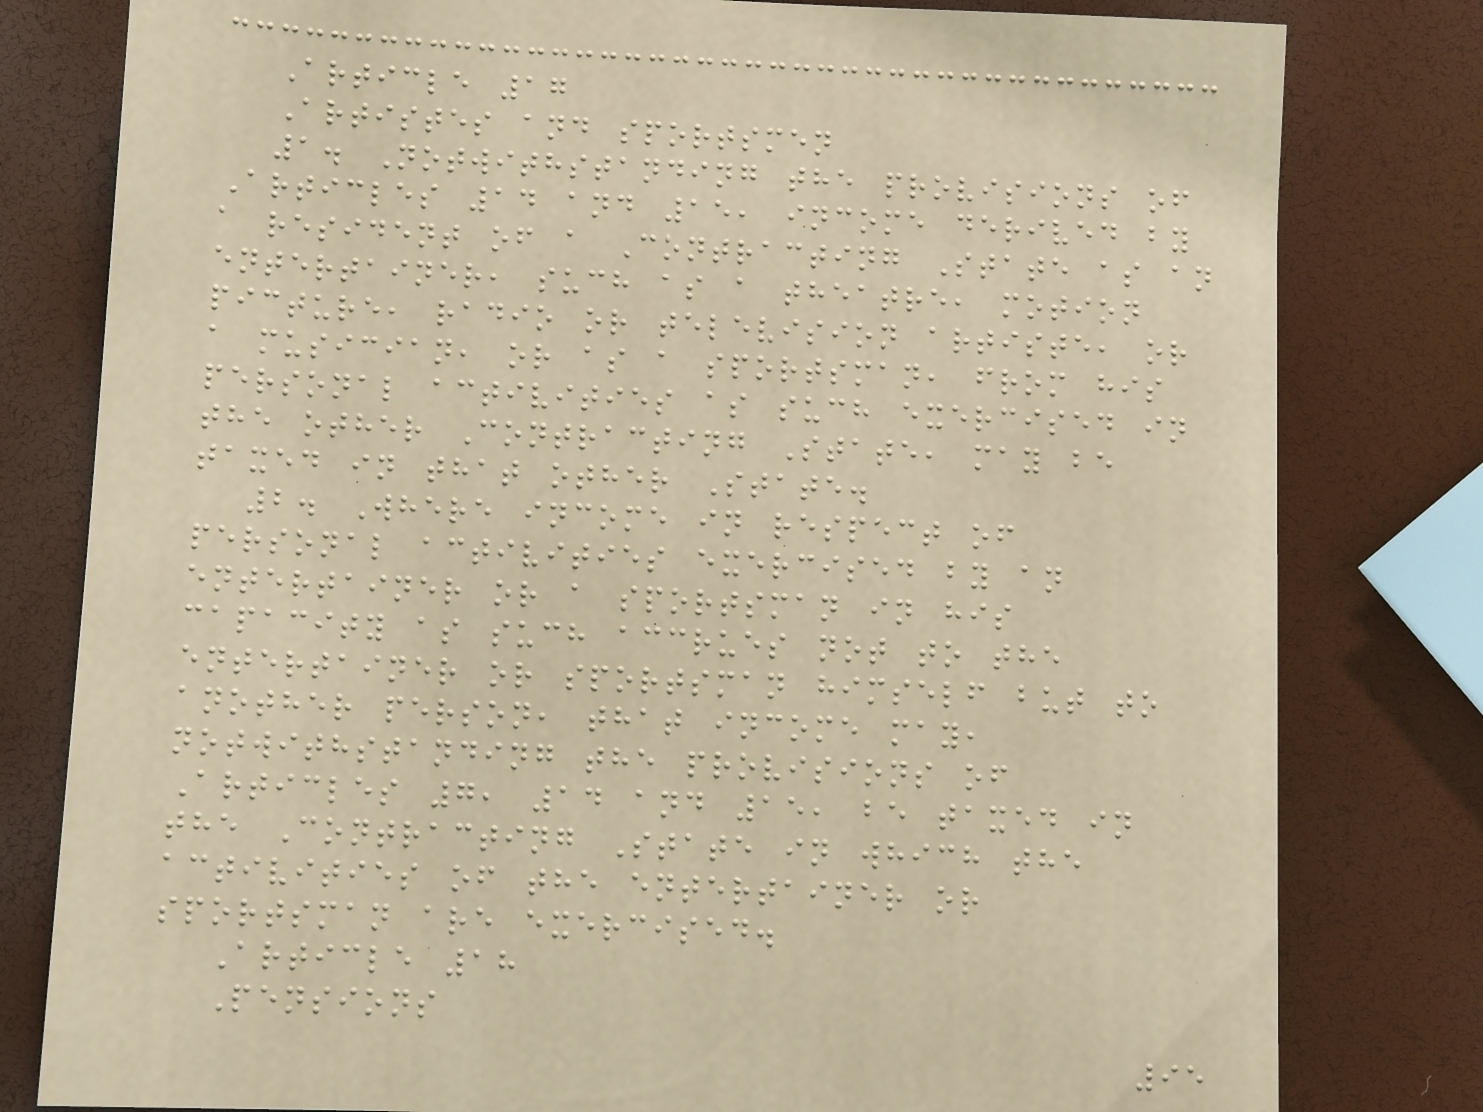Article 17
Artistes and sportsmen
1. Notwithstanding the provisions of
Articles 14 and 15, income derived by
a resident of a Contracting State as an
entertainer, such as a theatre, motion
picture, radio or television artiste, or
a musician, or as a sportsman, from his
personal activities as such exercised in
the other Contracting State, may be
taxed in that other State.
2. Where income in respect of
personal activities exercised by an
entertainer or a sportsman in his
capacity as such accrues not to the
entertainer or sportsman himself but to
another person, that income may,
notwithstanding the provisions of
Articles 7, 14 and 15, be taxed in
the Contracting State in which the
activities of the entertainer or
sportsman are exercised.
Article 18
Pensions
95
